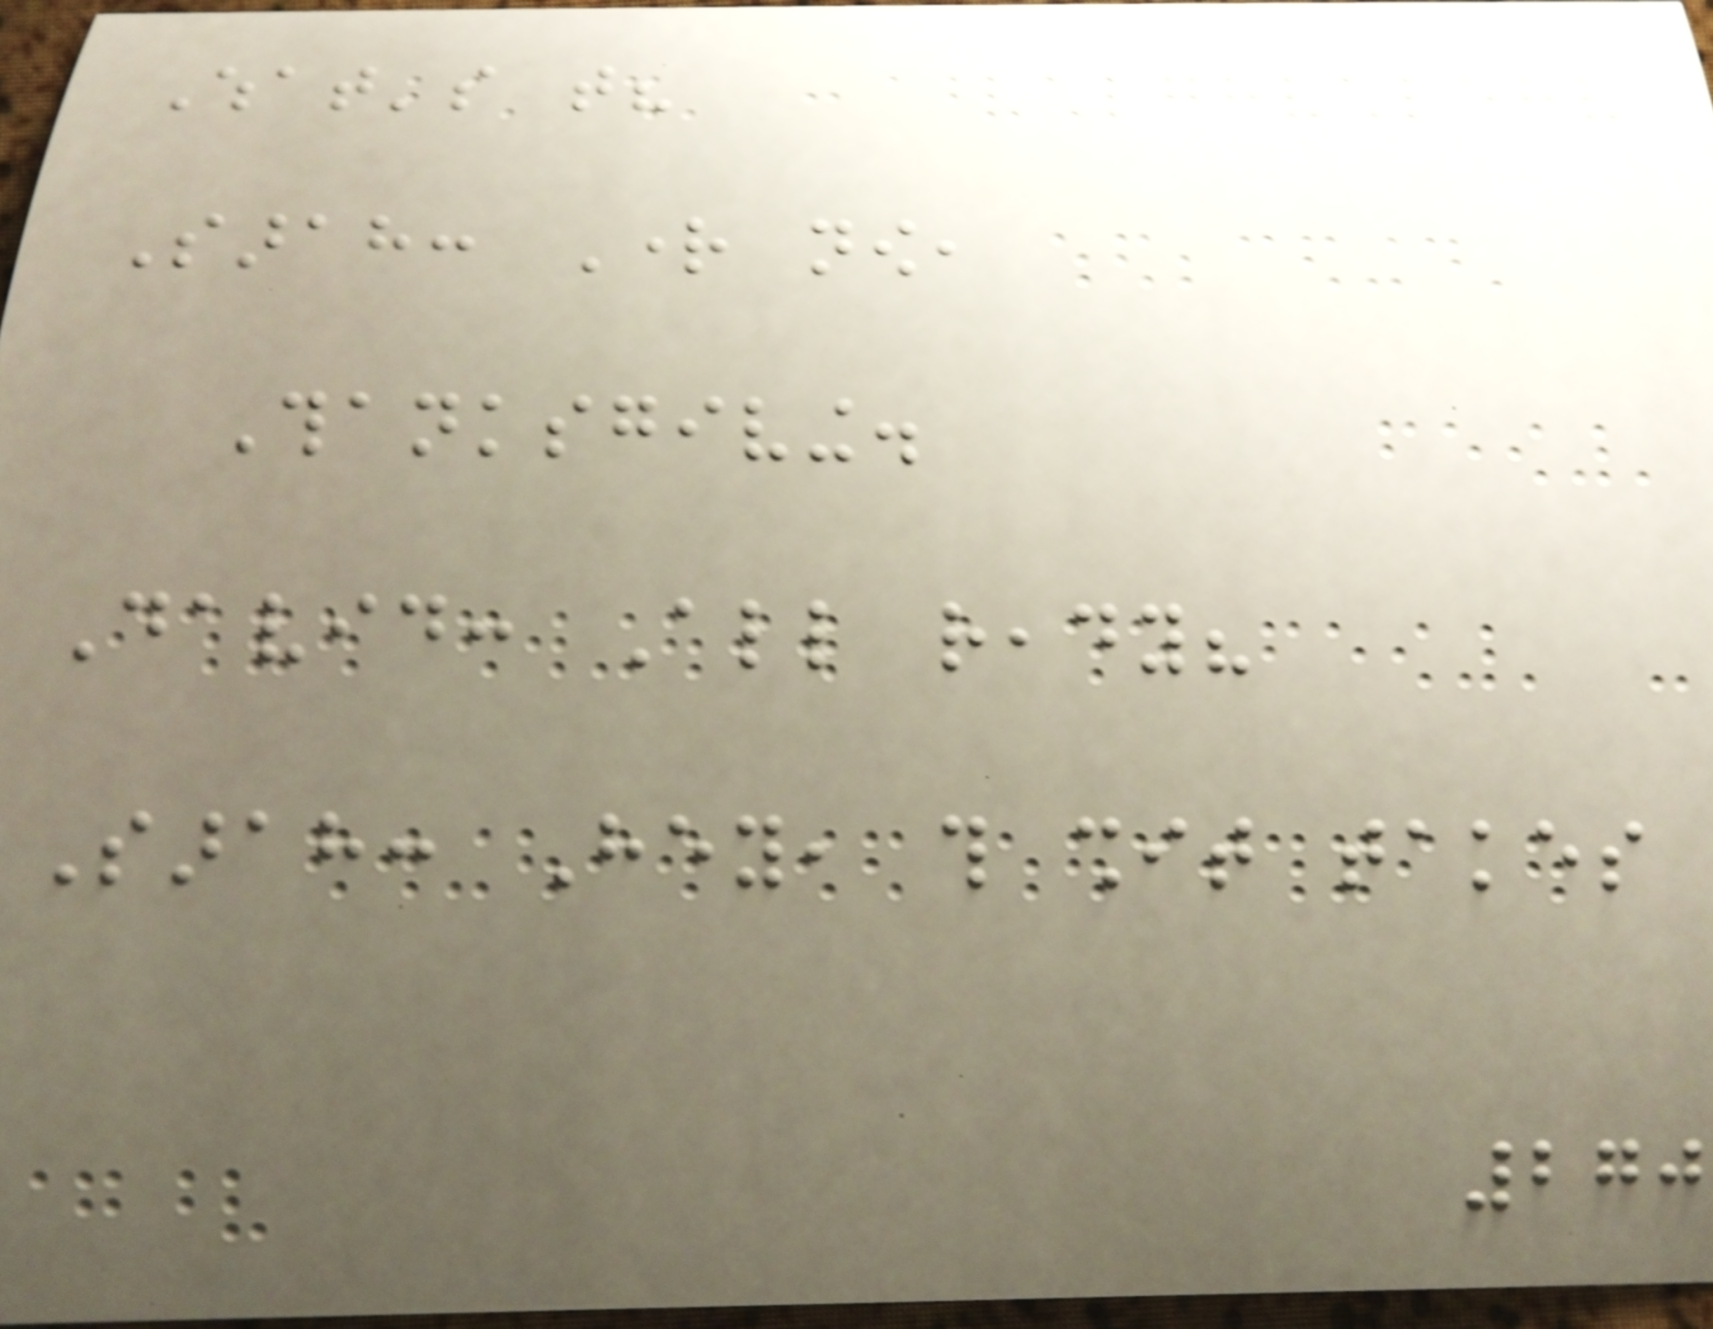What's that?
Sarah: Right now,
Thanksgiving.
David: All ready?
Sarah: Hey, this shit takes
270
